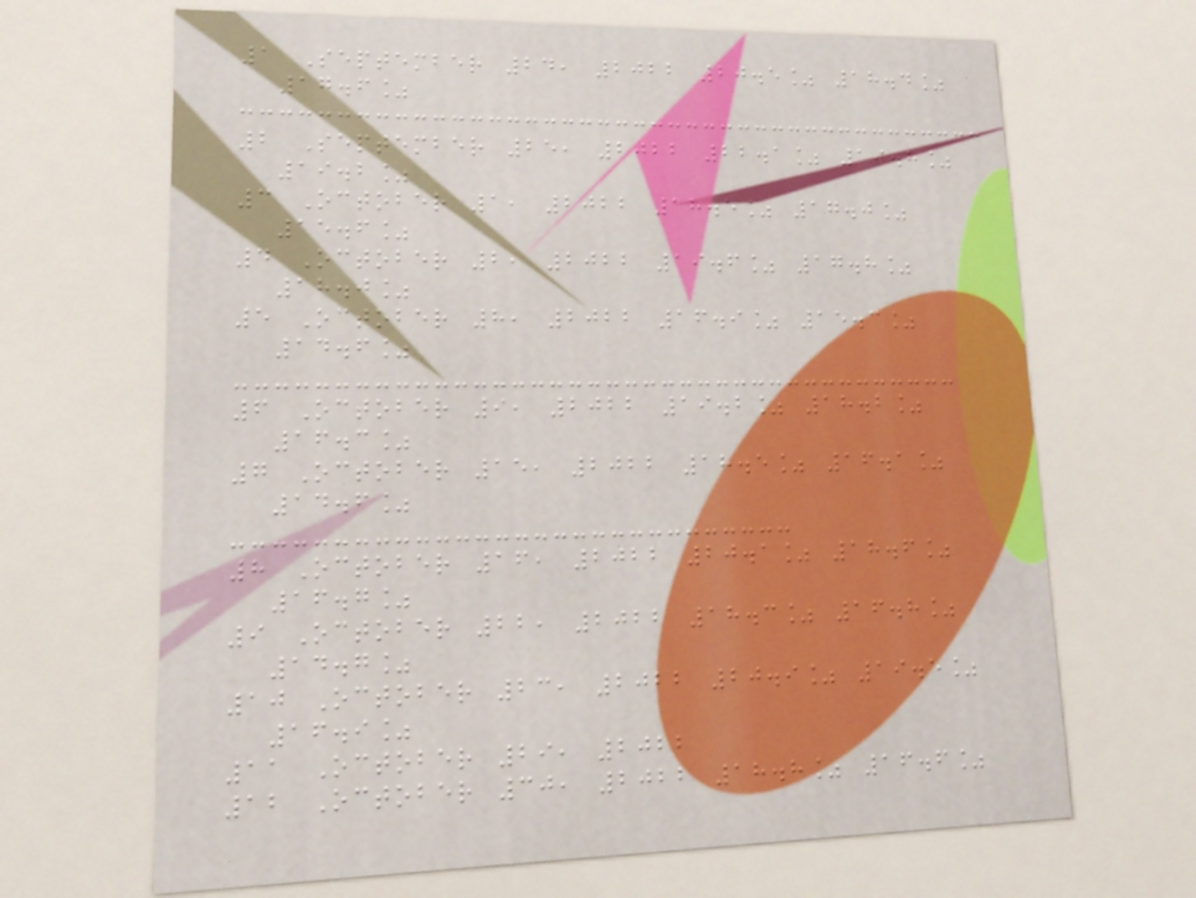1 September 24, 2022 20.5% 18.4%
17.6%
2 September 25, 2022 22.1% 19.8%
19.2%
3 October 1, 2022 18.5% 17.0%
15.6%
4 October 2, 2022 19.6% 17.8%
18.0%
5 October 8, 2022 16.9% 15.3%
14.6%
6 October 9, 2022 19.2% 18.2%
16.3%
7 October 15, 2022 18.5% 16.1%
14.6%
8 October 16, 2022 20.1% 18.6%
16.7%
9 October 22, 2022 18.3% 16.8%
14.7%
10 October 23, 2022 20.9% 19.5%
16.9%
11 October 29, 2022
12 October 30, 2022 18.8% 16.6%
